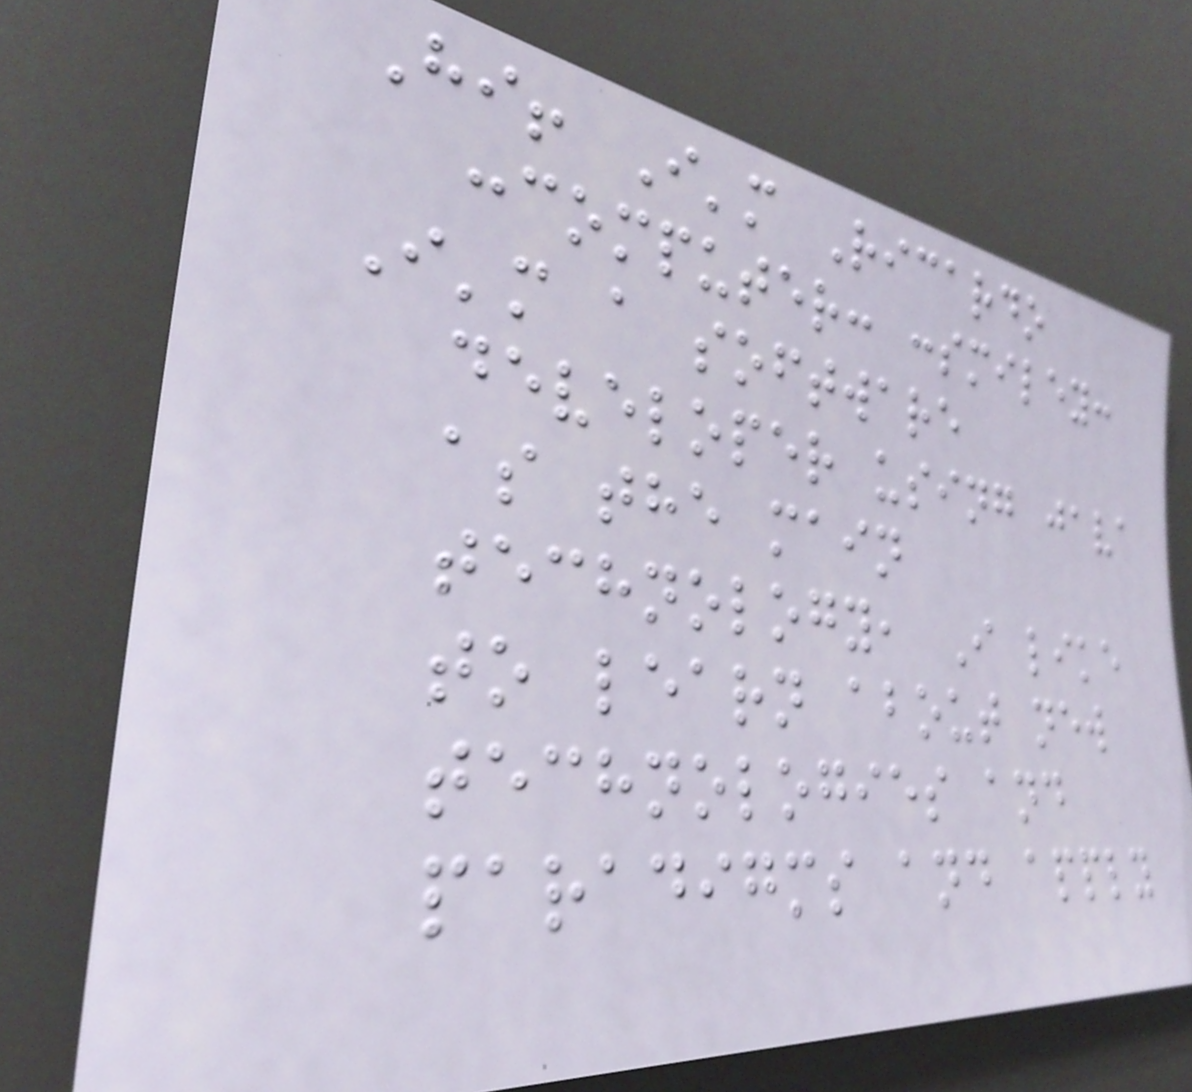Hi! I'm Ricardo
:computer: :smiley:
I'm a software
developer using java
as the main
technology, I like
to learn about new
technologies and
paradigms and apply
